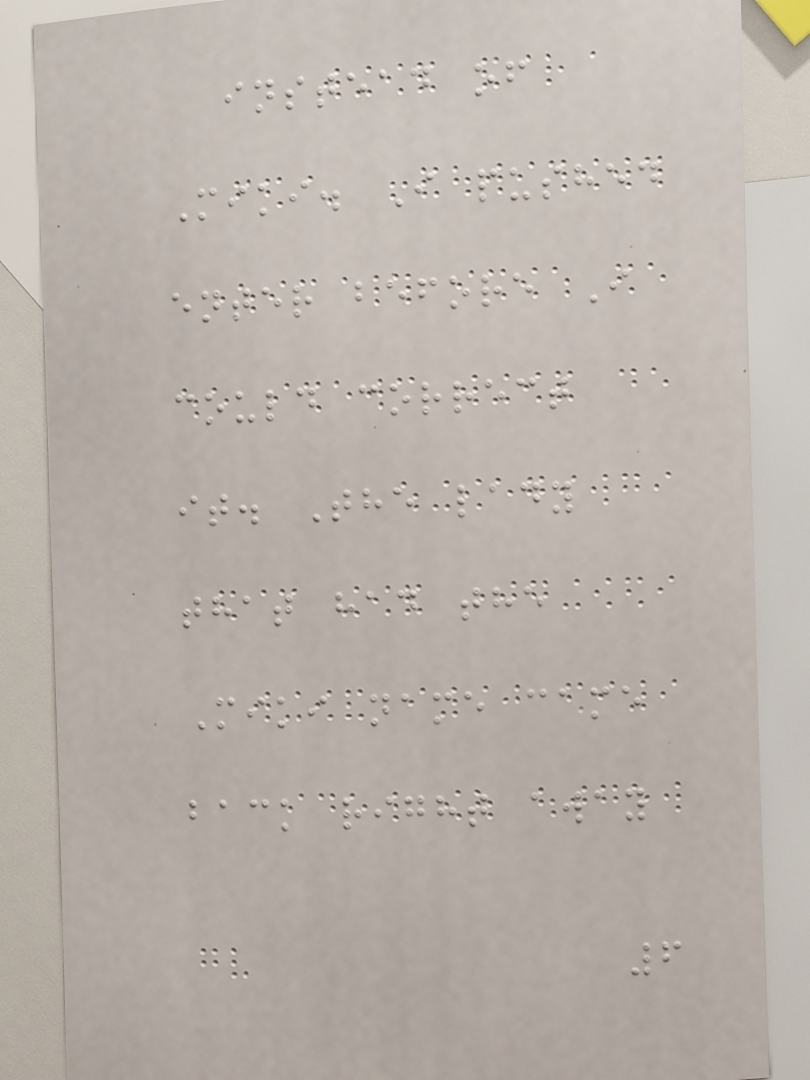instead of
Miki. I pushed
enter before I
could correct
it. The lady
that had the
Miki name came
back right away
6
